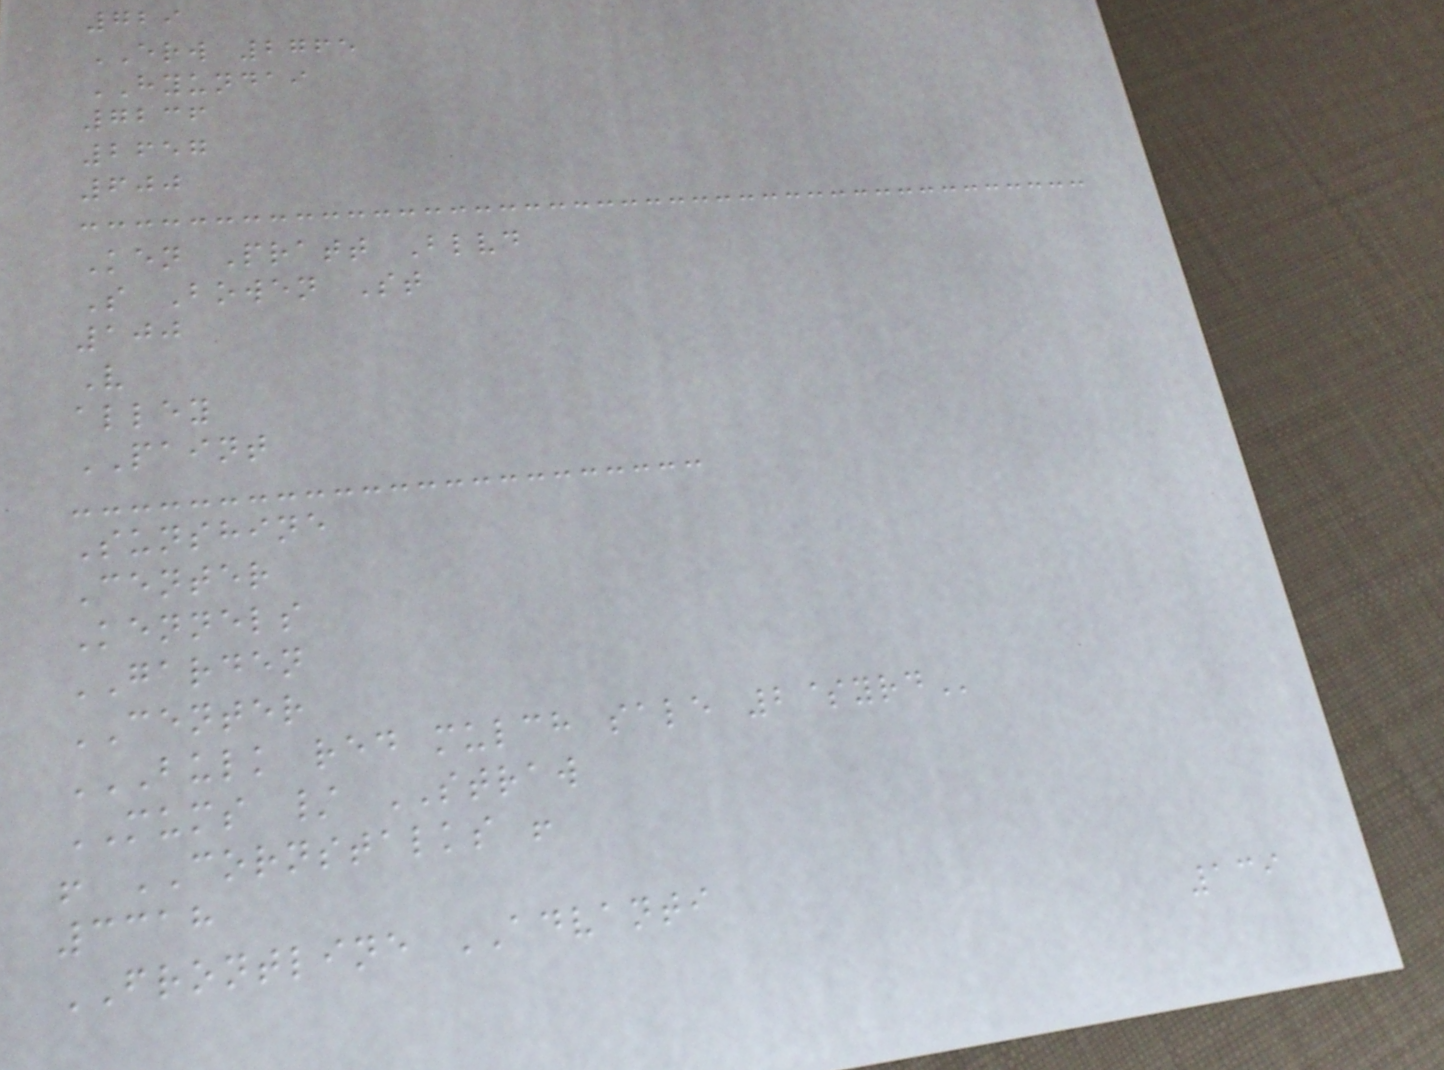729
ERW 2765
HYUNDAI
7236
2657
600
Ken Pratt Blvd
S Bowen St
100
V
alley
PAINT
Sunshine
Center
Kennels
GARDEN
CENTER
BULK RED MULCH SALE 2$YRD
MUMS / STRAW
! CORNSTALKS !
3318
FRONTLINE ADVANTI
139
